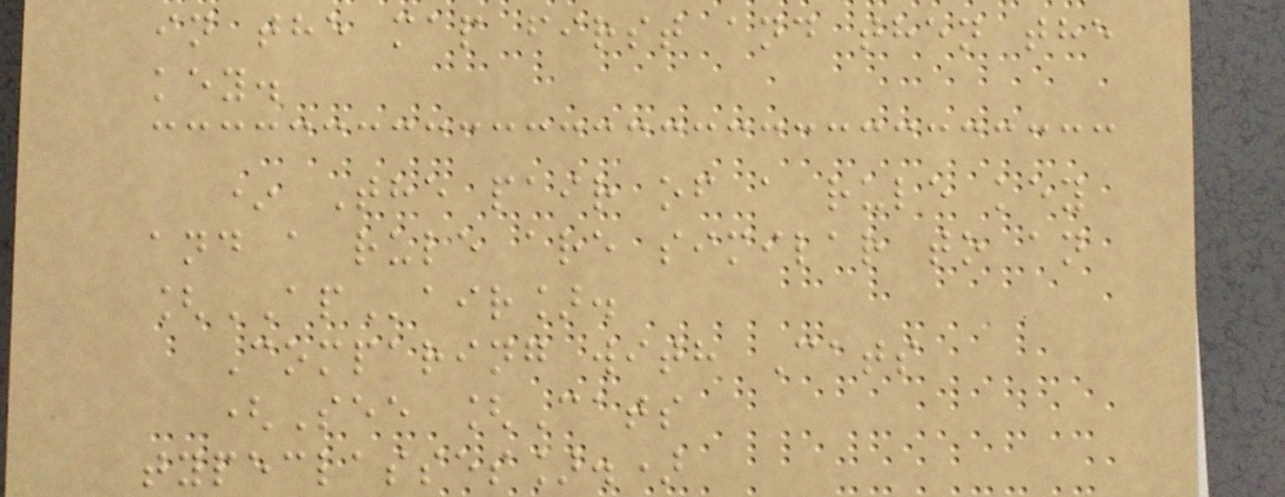in the map first and then the
key.
* The pair of a rule key
and a rule are similar to an
[APair].
Comparing with Cats
(See [Cats
typeclasses].)
